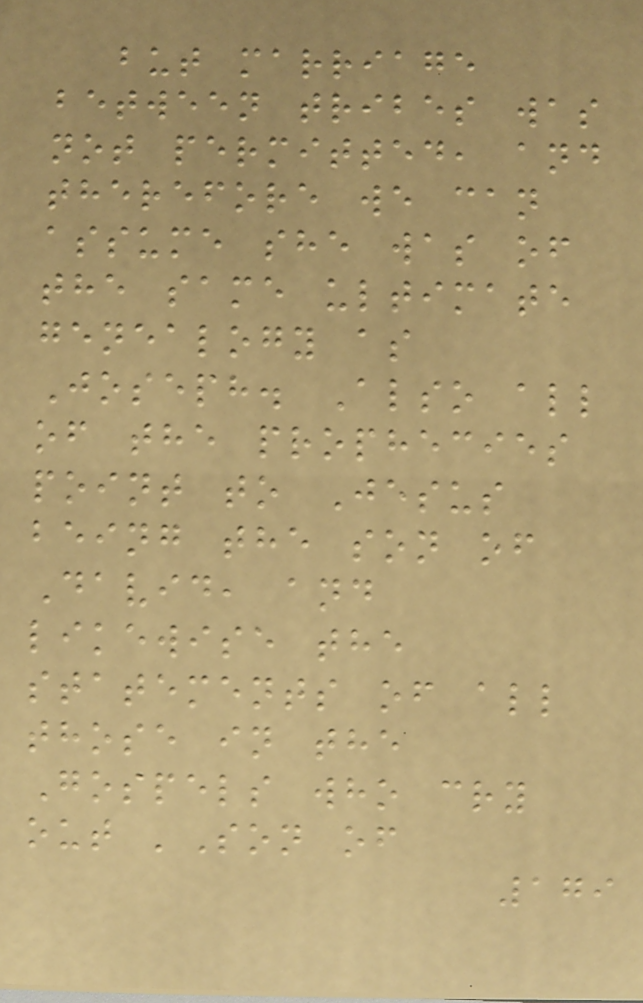but marriage
between tribes was
not permitted, and
therefore we can
assume she was of
the same ultimate
genealogy as
Joseph. Also all
of the prophecies
point to Jesus
being the son of
David, and
likewise the
statements of all
those in the
Gospels who cry
out 'Son of
179
